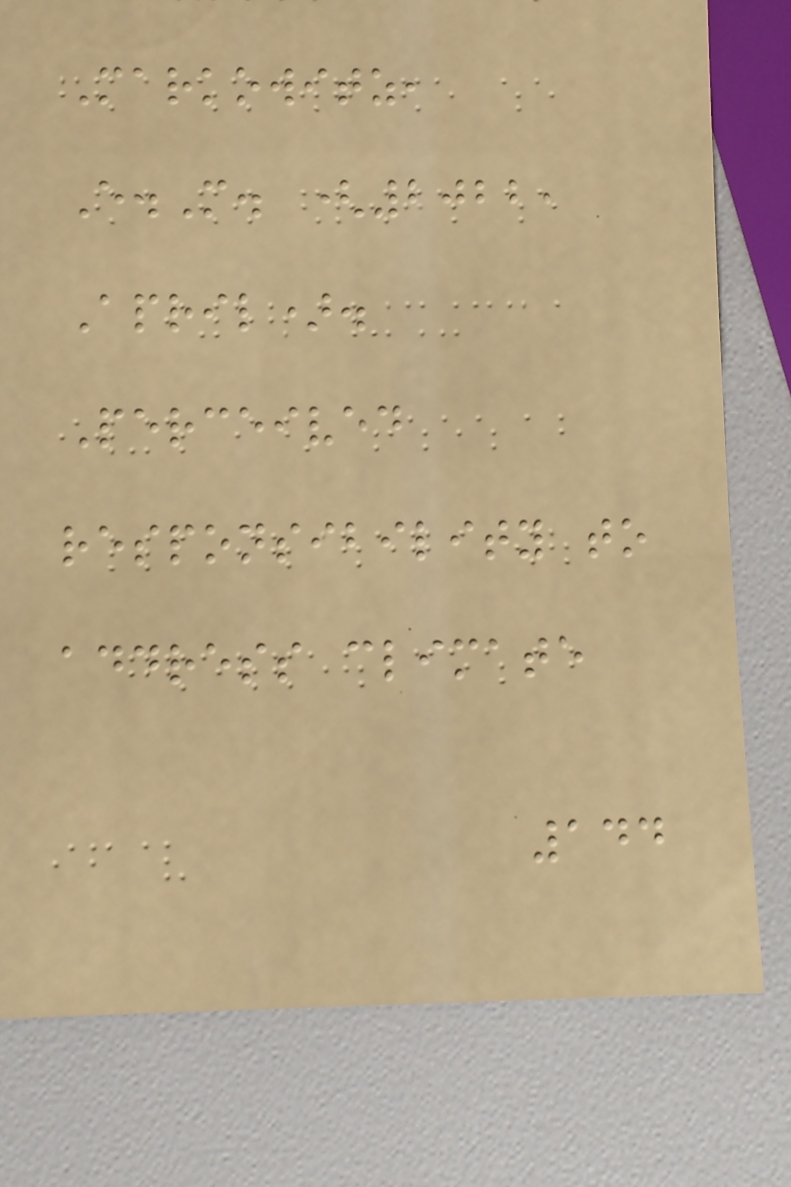Markowitz,
E.M. (2022,
April).
Perceived
responsibility to
address climate
144
